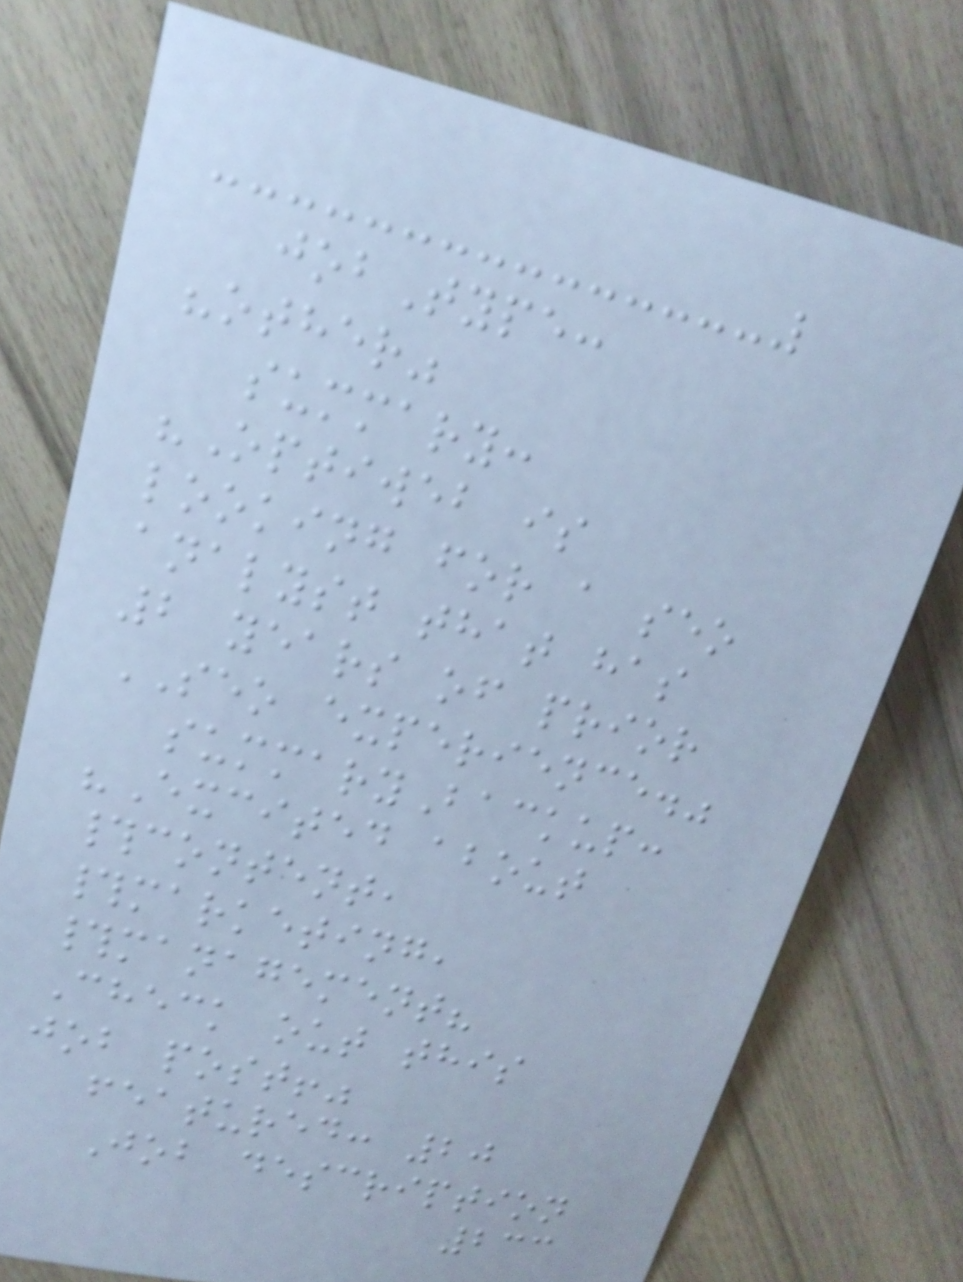jobType:
"other"
summary:
"Optiweb is
looking for a seo
analyst that has
2 years of prior
SEO experience."
summaryBackup:
"Excited about
#content,
#marketing,
#management?
Check out this
job post!"
featured: 20
Job description
233
